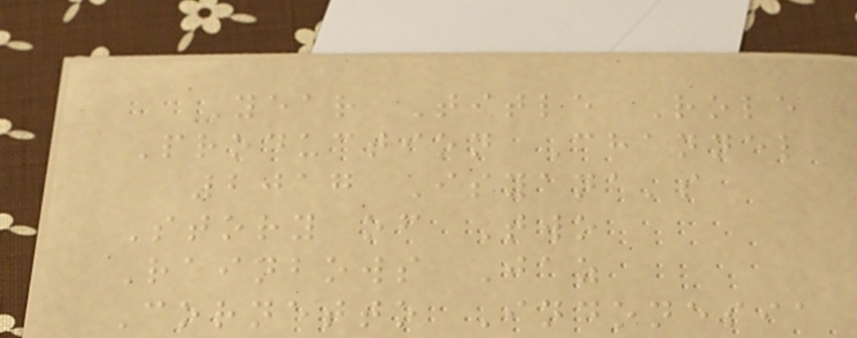Year Title Role
Production Channel
2017 Isyana's
Story of Two
Rainbows Jaz
Cornetto Indonesia
